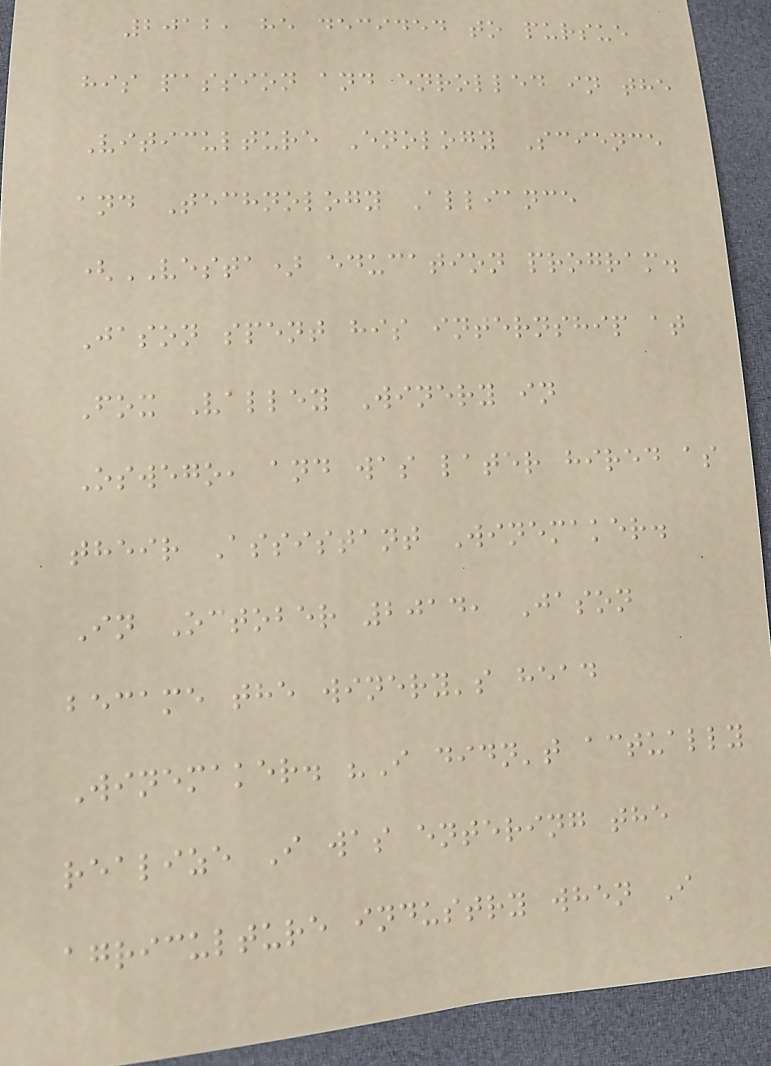2012, he decided to pursue
his passion and enrolled in the
Viticulture Enology Science
and Technology Alliance
(VESTA) education program.
Jason spent his internship at
Fox Valley Winery in
Oswego, and was later hired as
their Assistant Winemaker.
In October 2014, Jason
became the winery's head
Winemaker. "I didn't actually
realize I was entering the
agriculture industry when I
